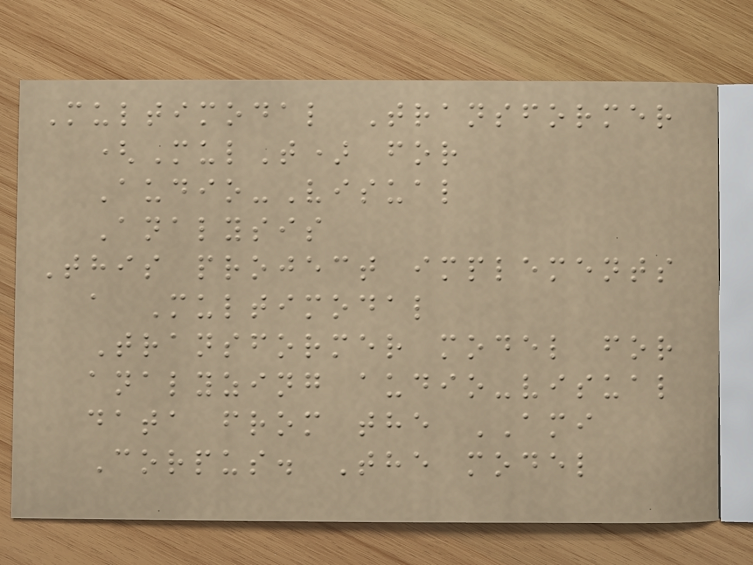Multimodal Transformer
(MulT) for
Audio-Visual
Analysis
This project implements
a Multimodal
Transformer model for
analyzing audio-visual
data from the AMI
Corpus. The model
